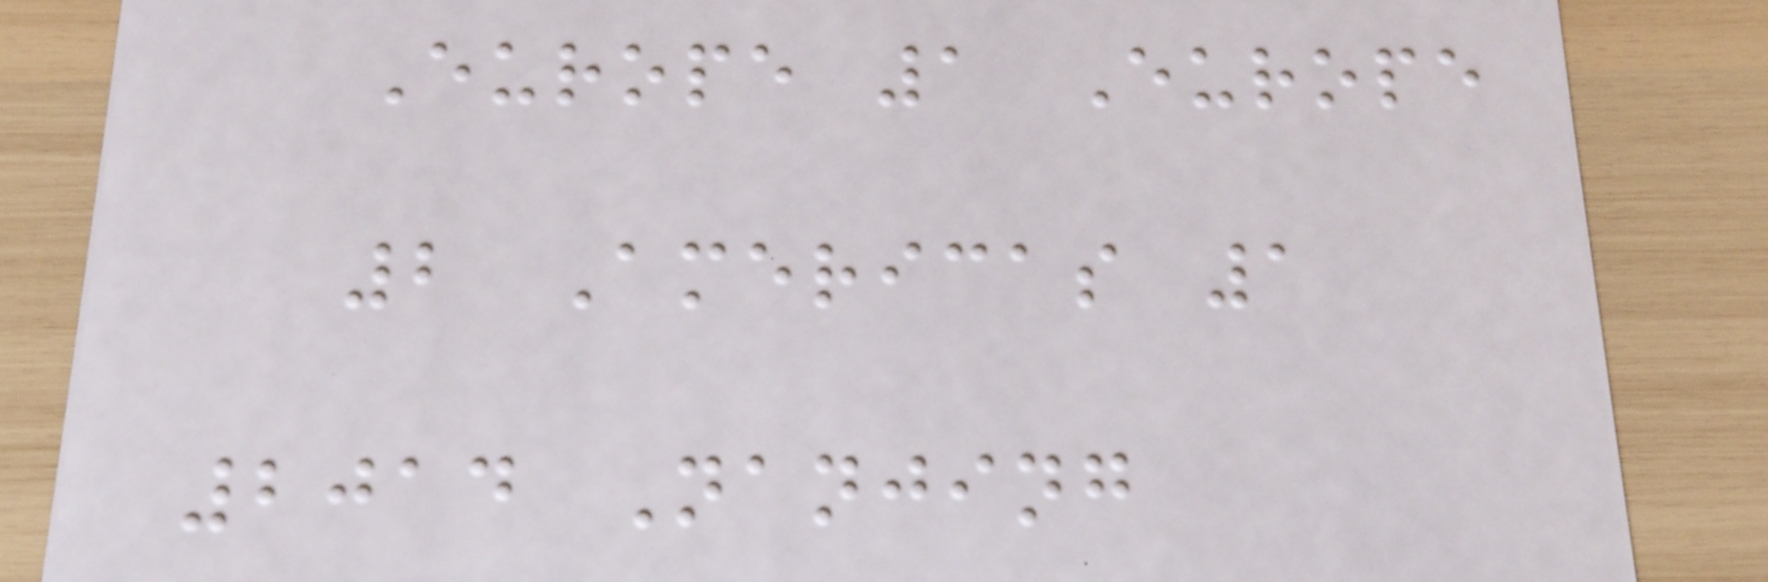Europe 1 Europe
2 Americas 1
2014 Nanjing
